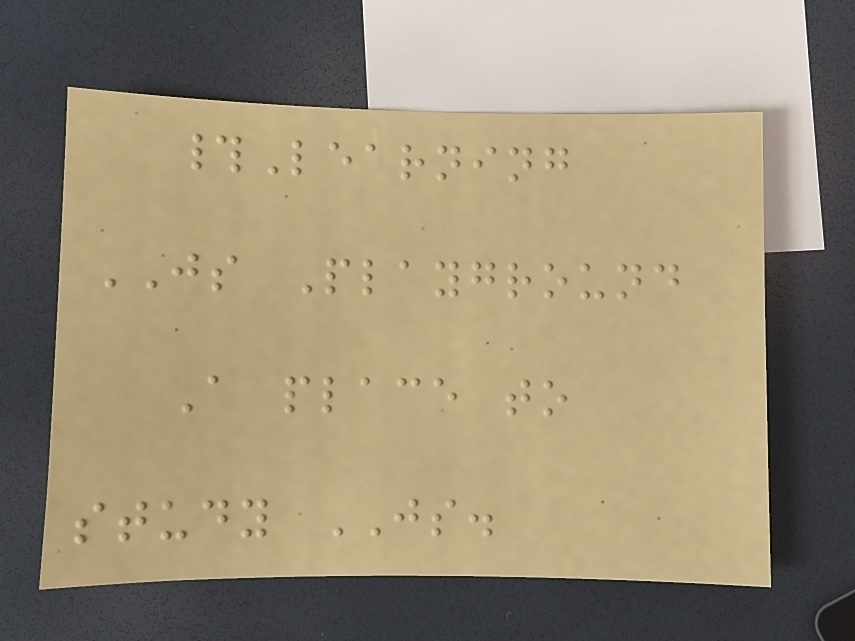#Learning
JS Playground
A place to
study JS.
